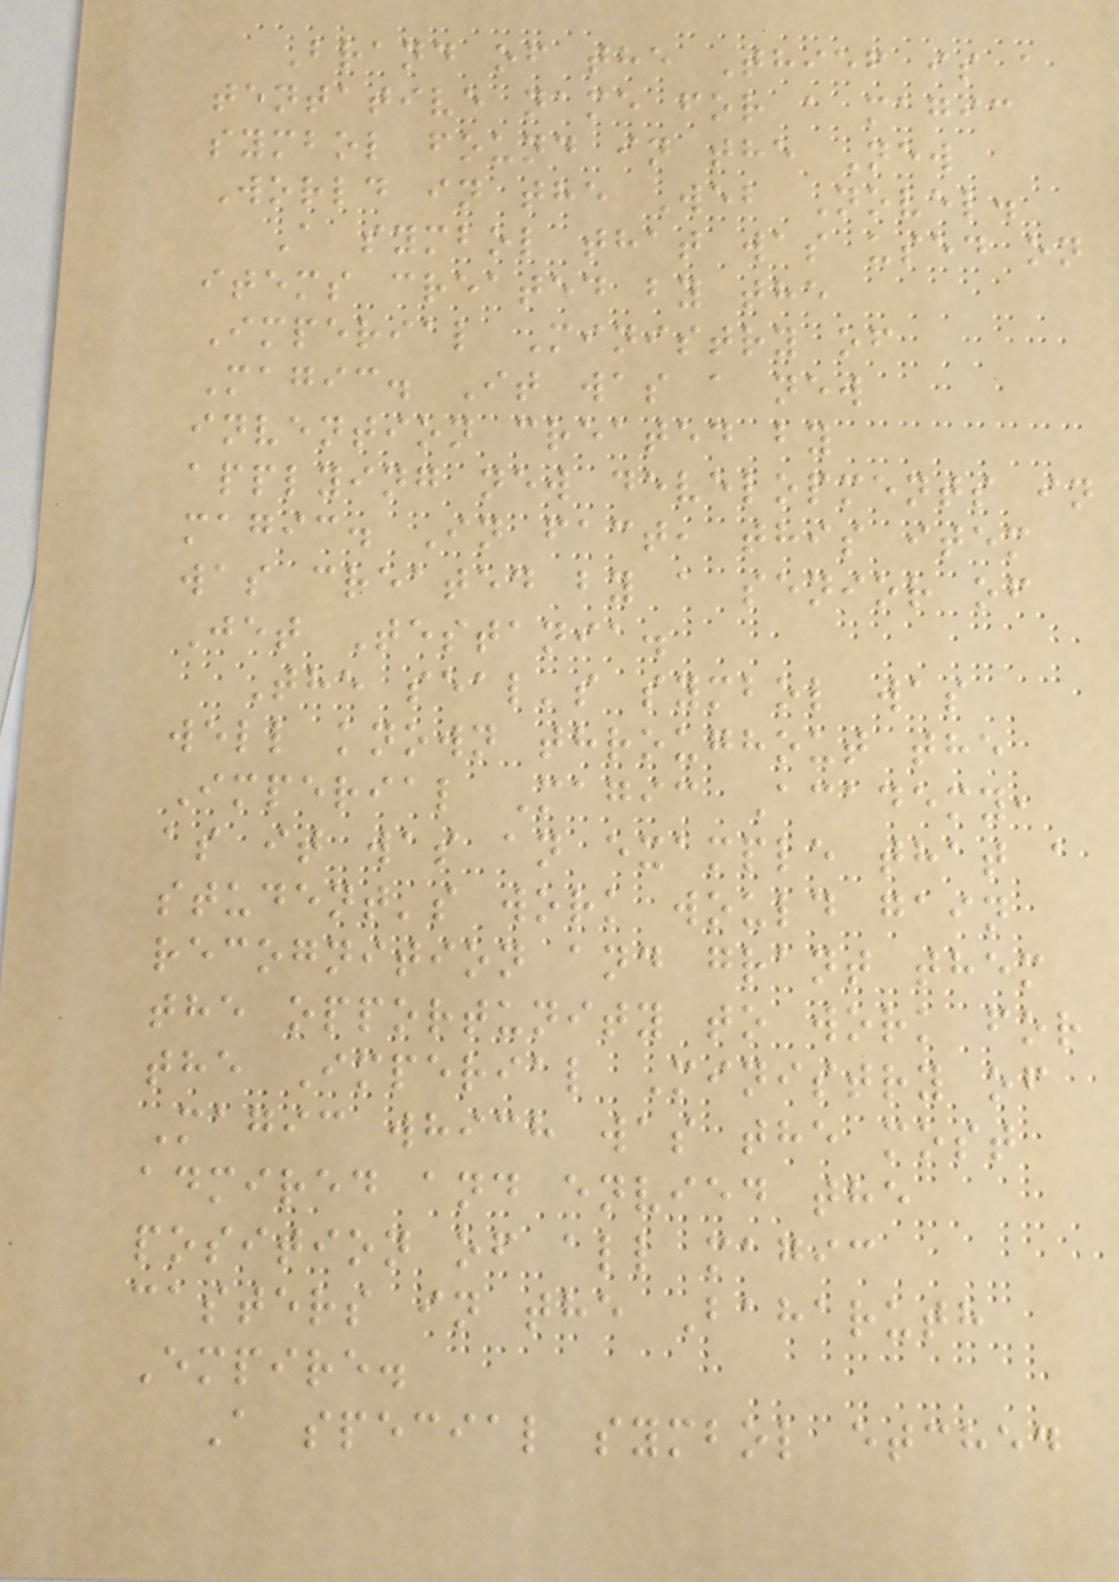Brand of the Thief is a
tentative name for a magic
symbol found in the New
World in the Web Novel.
A symbol that was used on
items created by the
Imperial Ministry of
Magic. It was a new
invention created by
applying new developments in
magic. In fact, this item
was created by a senior of
Jet Testania.
The seal's symbol was
well known throughout the
Imperial Magic Academy,
as it was an example that a
student's work would gain
recognition and grant them
the opportunity to work for
the Imperial Ministry of
Magic which was the most
admired and envied the
position of all magic
casters in the Baharuth
Empire.
A special symbol etched
